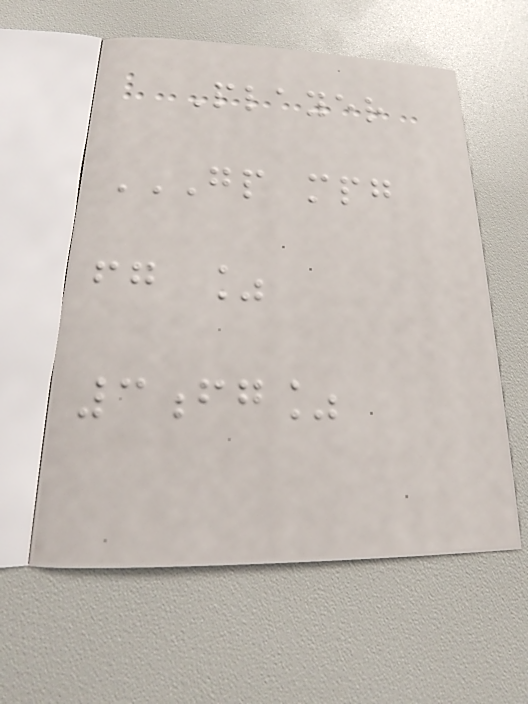Player
GP MPG
FG %
3FG%
